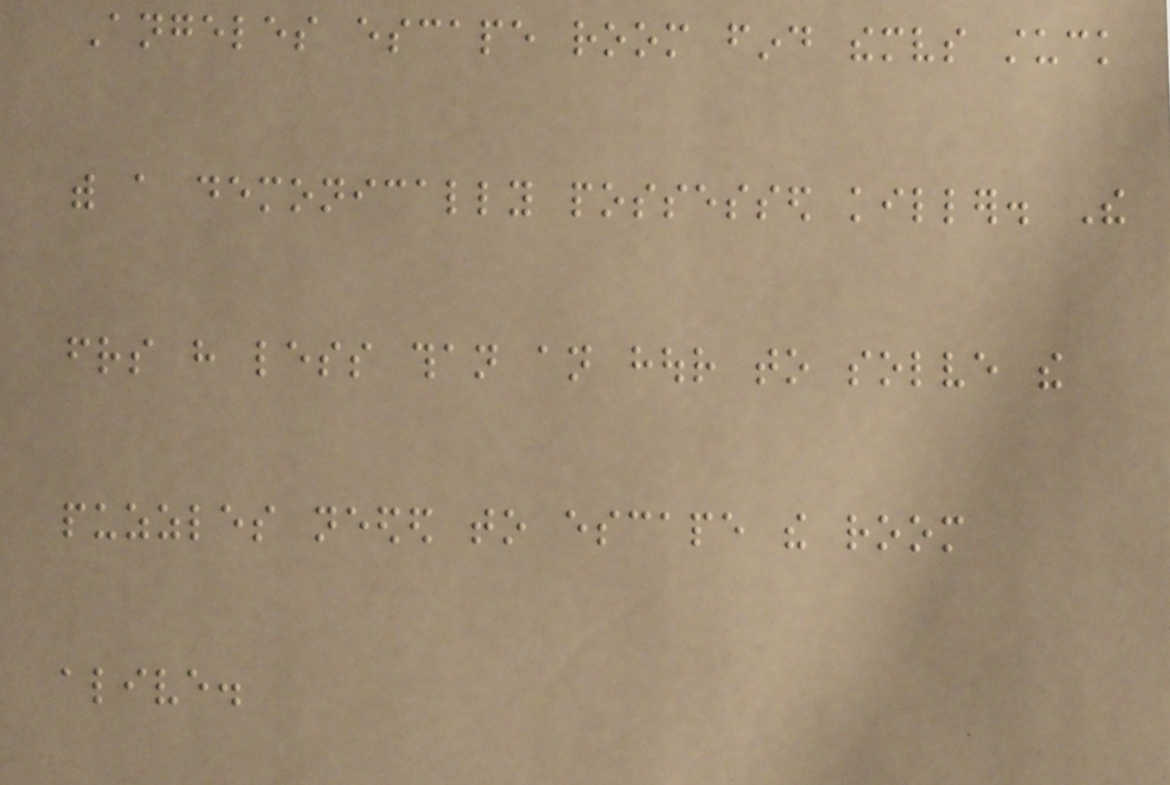Angeles escape room find themselves stuck
with a demonically possessed killer. The
friends have less than an hour to solve the
puzzles needed to escape the room
alive.
